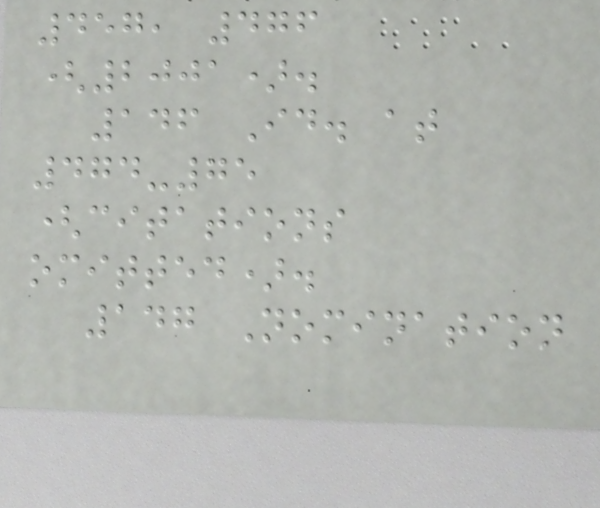457, 476
(2001).
146 Id. at
474-75
(citations
omitted).
147 Nomination
